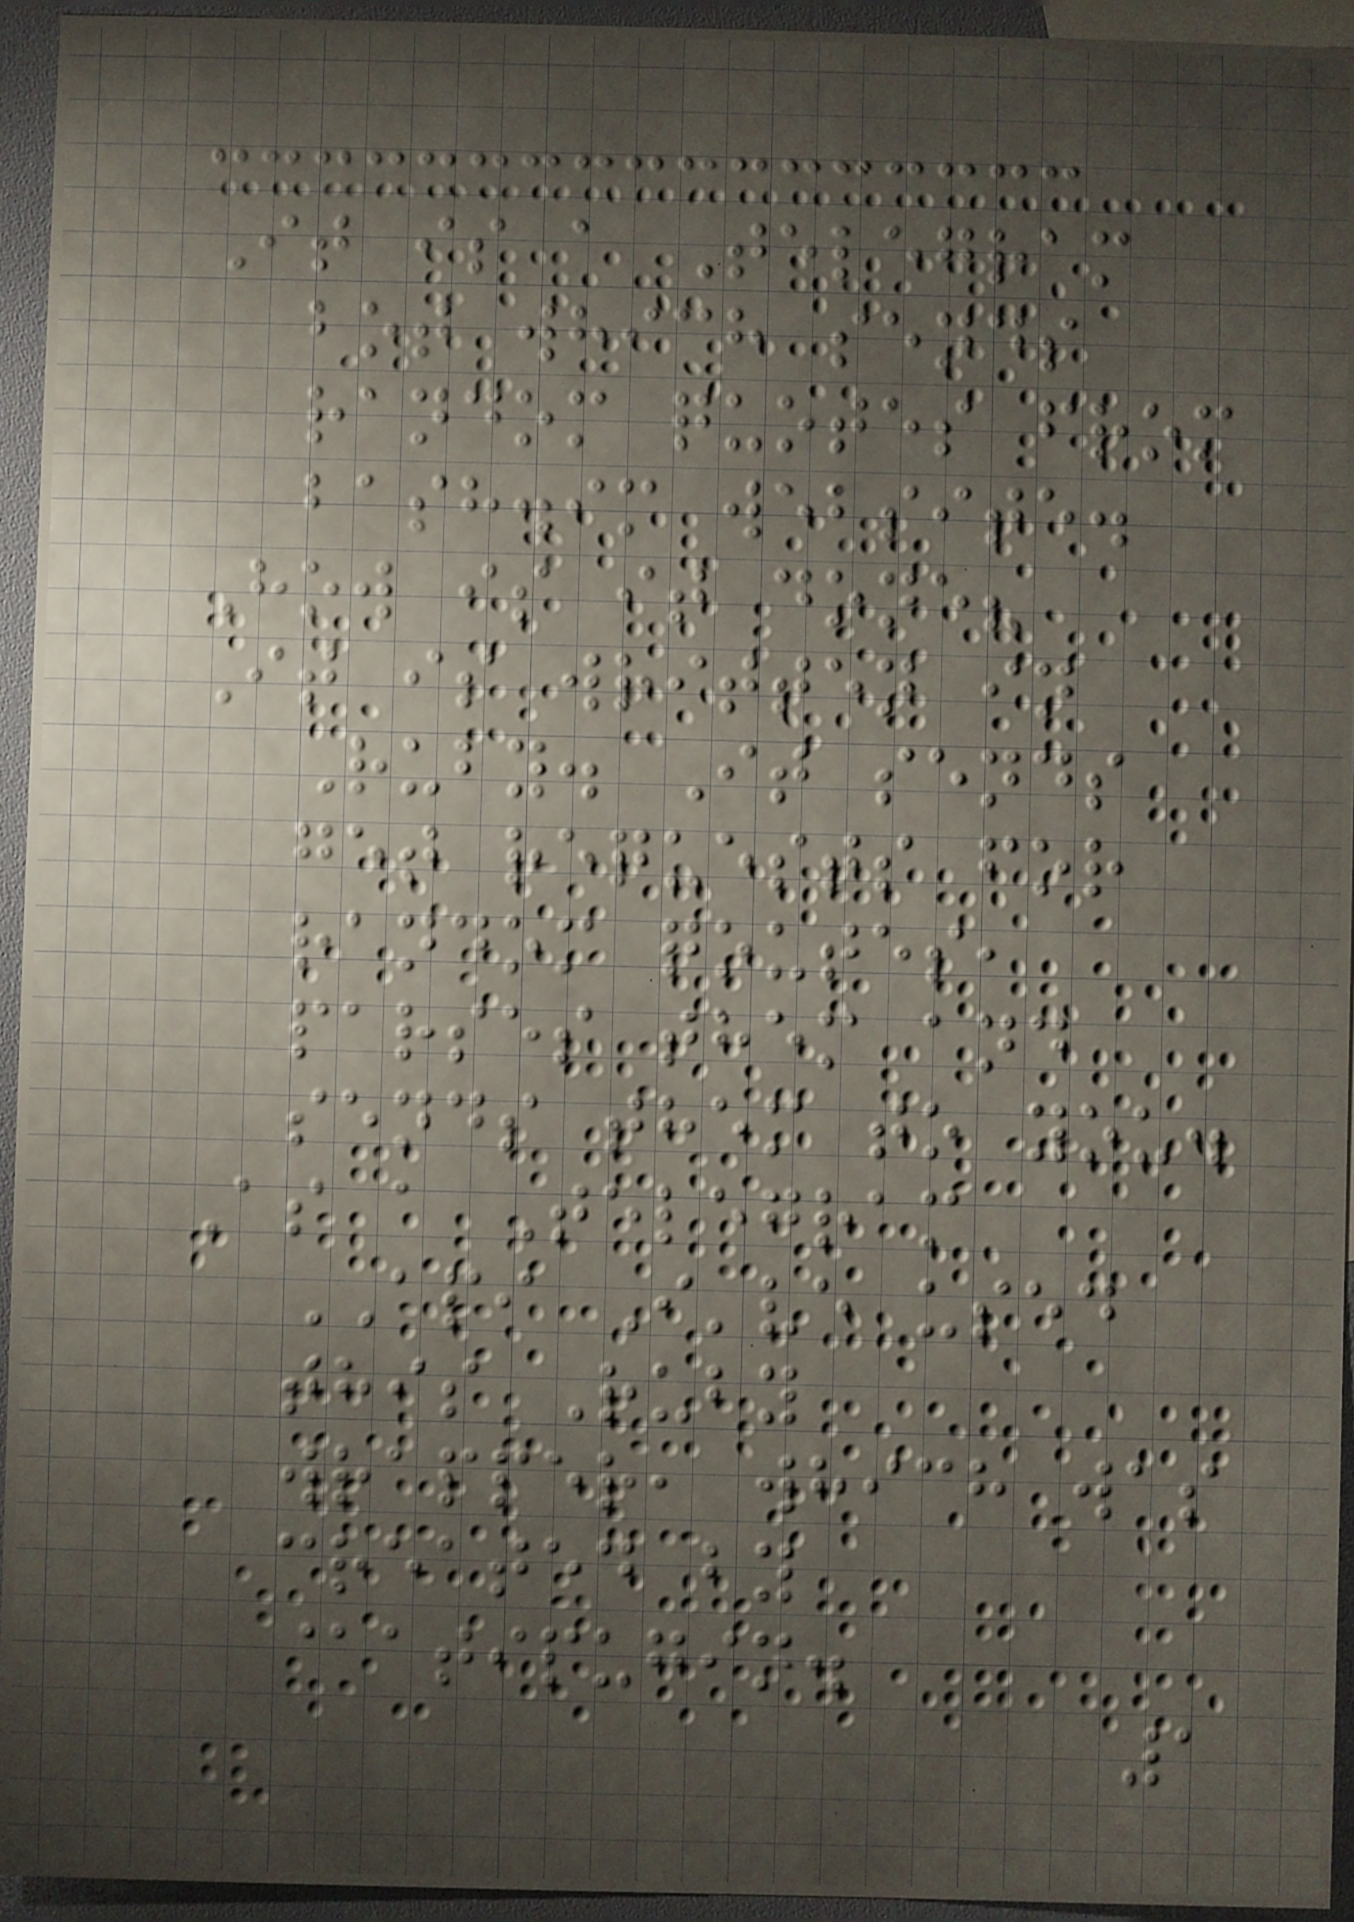It is a Telegram
bot which sends
random quotes from
bash.im website.
How is it done?
It is written in
Ruby. It sends
get requests for
random qoutes,
parses them and
sends them to you.
As a Telegram
API I've used
this Ruby
wrapper, which was
created by
@atipugin.
1
